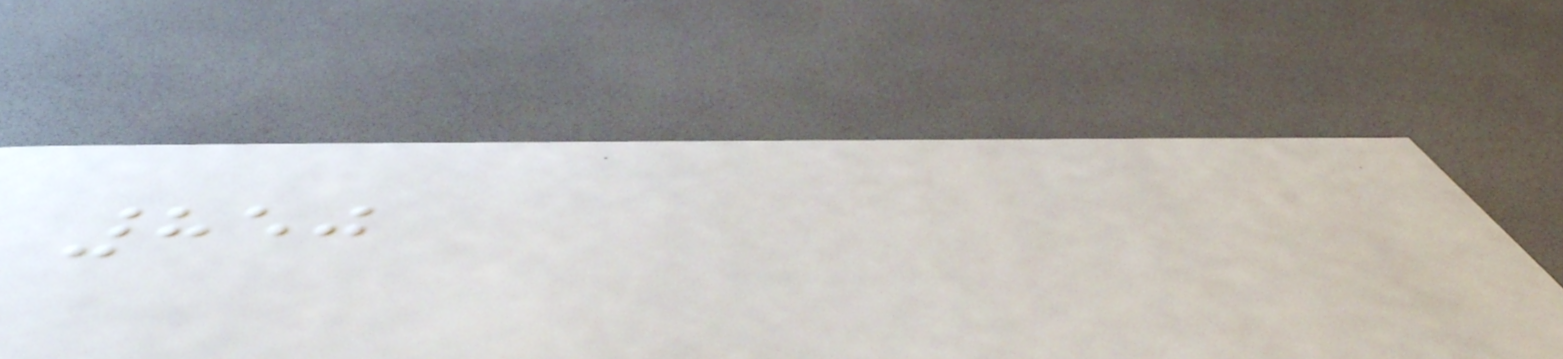850
